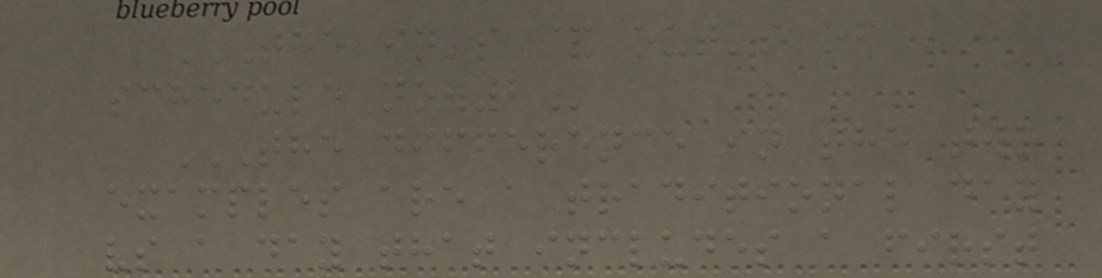THE IN'S & OUT'S OF
SCHEDULE NO.2
THE DIFFERENCE IN THE TWO
EXAMPLES ARE A TRADITIONAL DAY
VS A DAY THAT INCLUDES A FIRST
